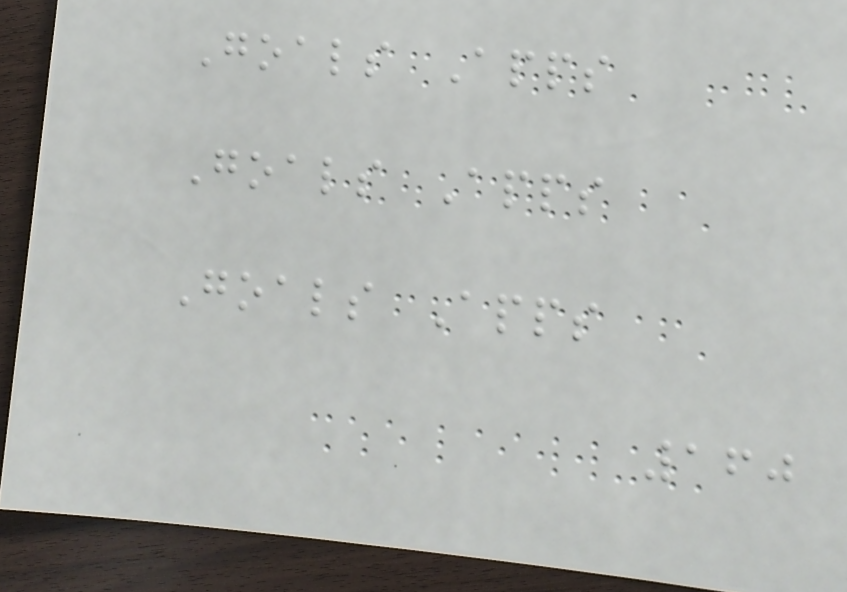Goals Apps
Goals Apps
Goals Apps
160
